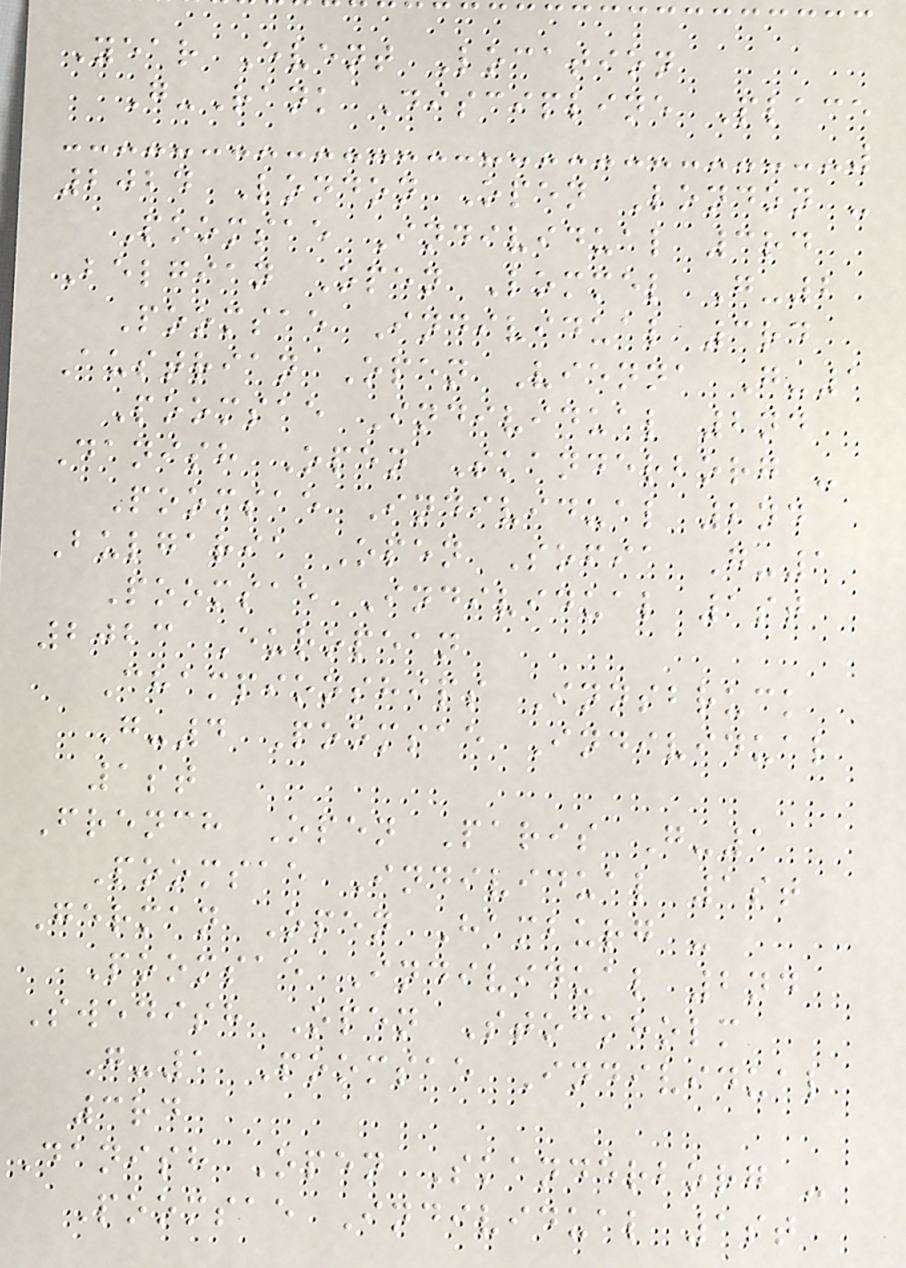Year Event Location
G-Rank Discipline Place
2024 London Open London -
Poomsae Individual 3rd
Belgian Open Lommel G-2
Poomsae Individual 3rd
Austrian Open Vienna G-1
Poomsae Individual 2nd
Danish Open Skanderborg -
Poomsae Individual 2nd
Bulgaria Open Sofia G-1
Poomsae Individual 1st
2023 European
Championships Innsbruck
G-4 Poomsae Individual
1st
French Open Paris G-1
Poomsae Individual 1st
German Open Hamburg -
Poomsae Individual 2nd
Swedish Open Stockholm
G-1 Poomsae Individual
3rd
Danish Open Skanderborg -
Poomsae Individual 1st
